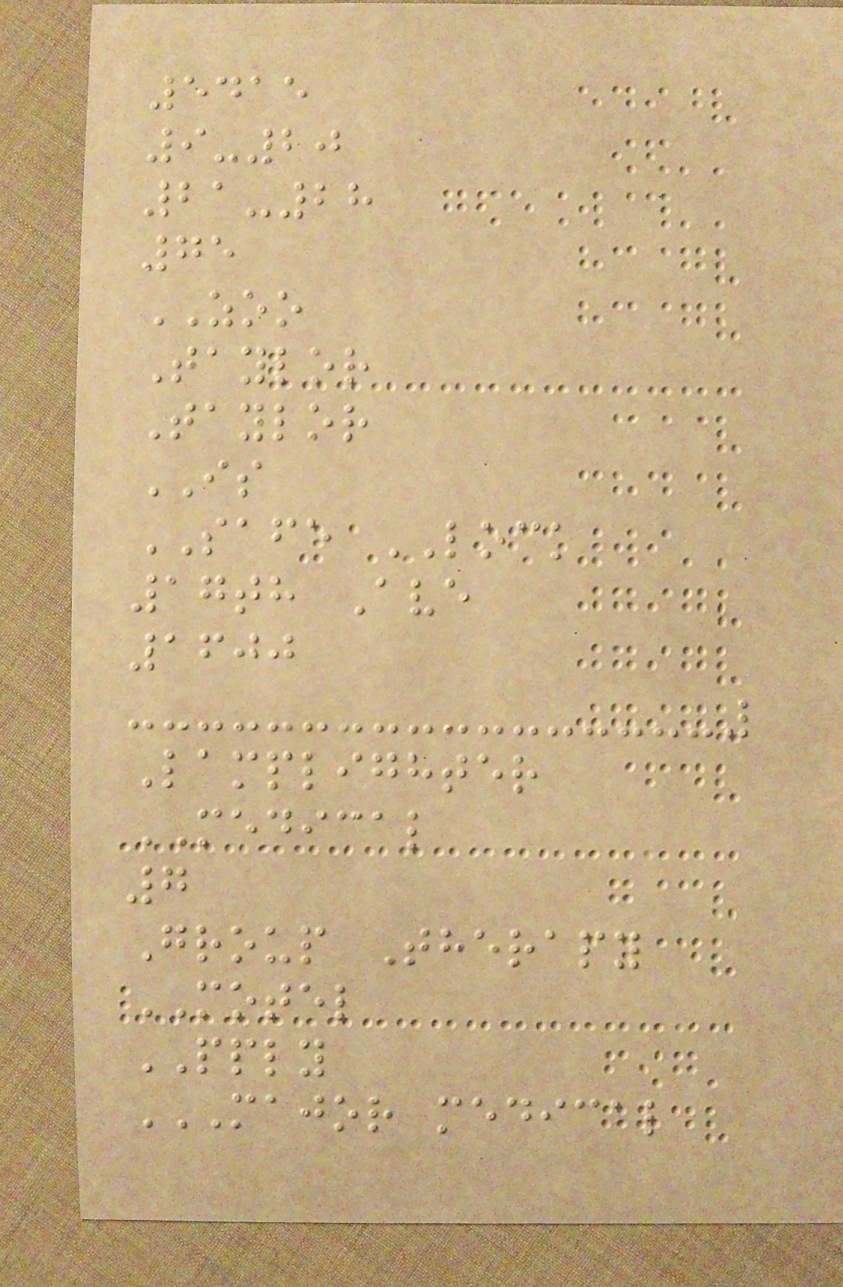5415
9-20
21-28
75
ZOO
Taylor
Taylor
IS
SAFE LOCK
17th Ave
1600
Lamplighter
MEDICAL
7
Group Therapy
MOTEL
PPLY
MAJOR MEDICAL
